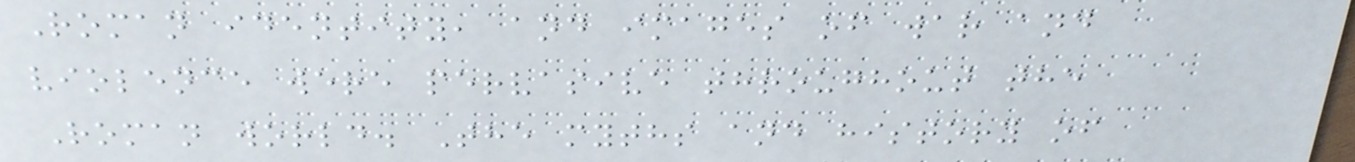Roman identity, and images of war and
violence were pervasive throughout the
Roman world. The myths and history of
